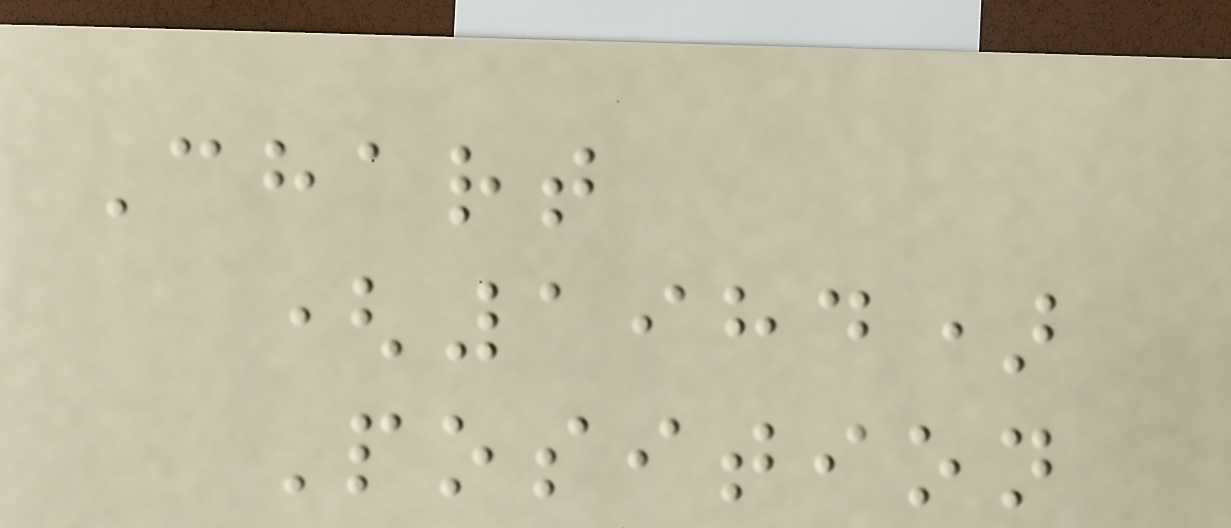Chart
(1984)
Position
